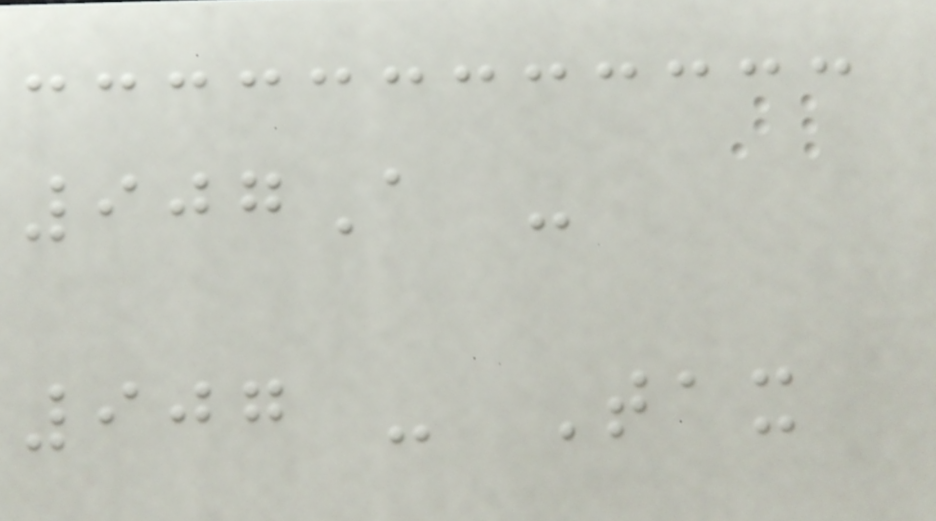907A -
907 - Tax
